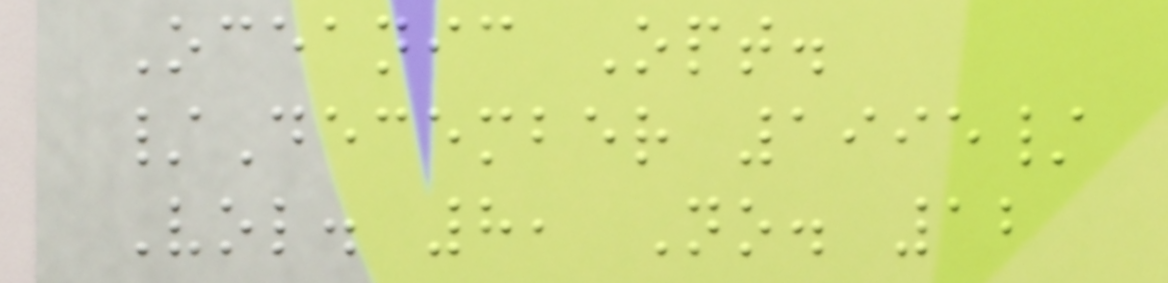Oceanic Opt.
/December 1995/
Vol. 8, No. 12
